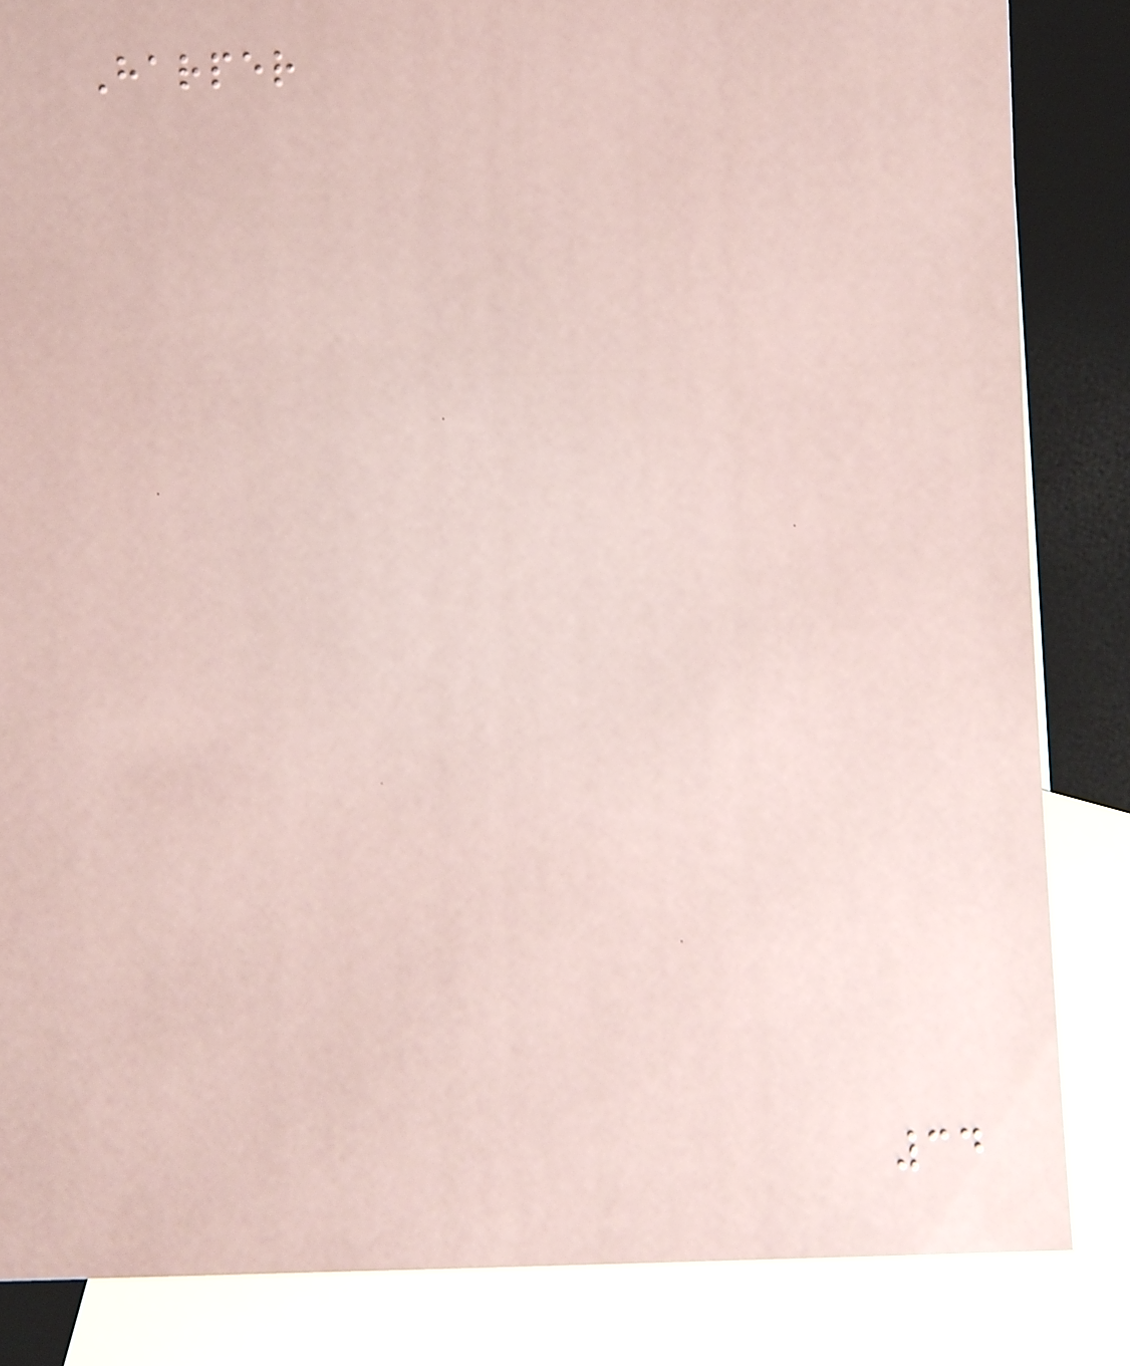Harper
34
